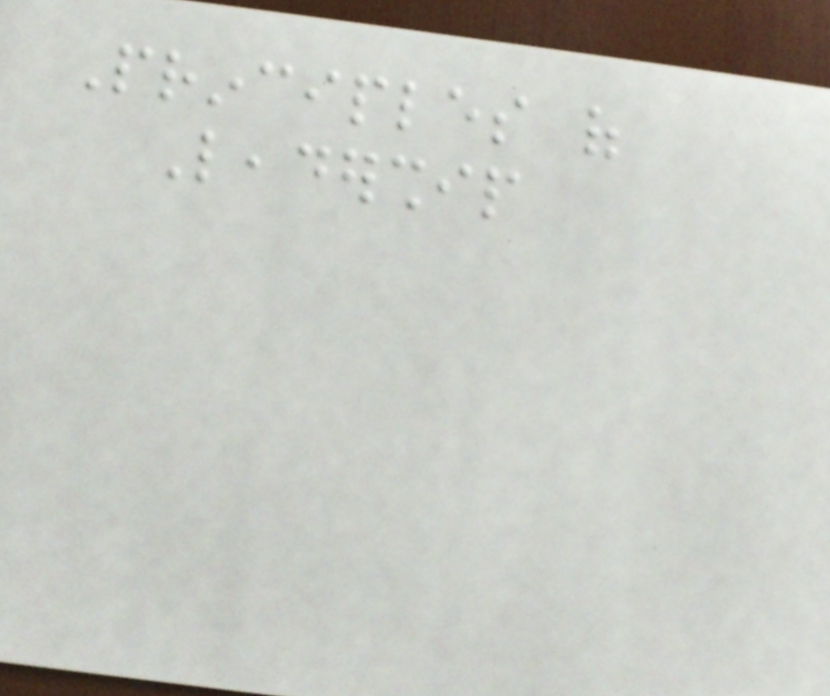Principles of
Leadership
